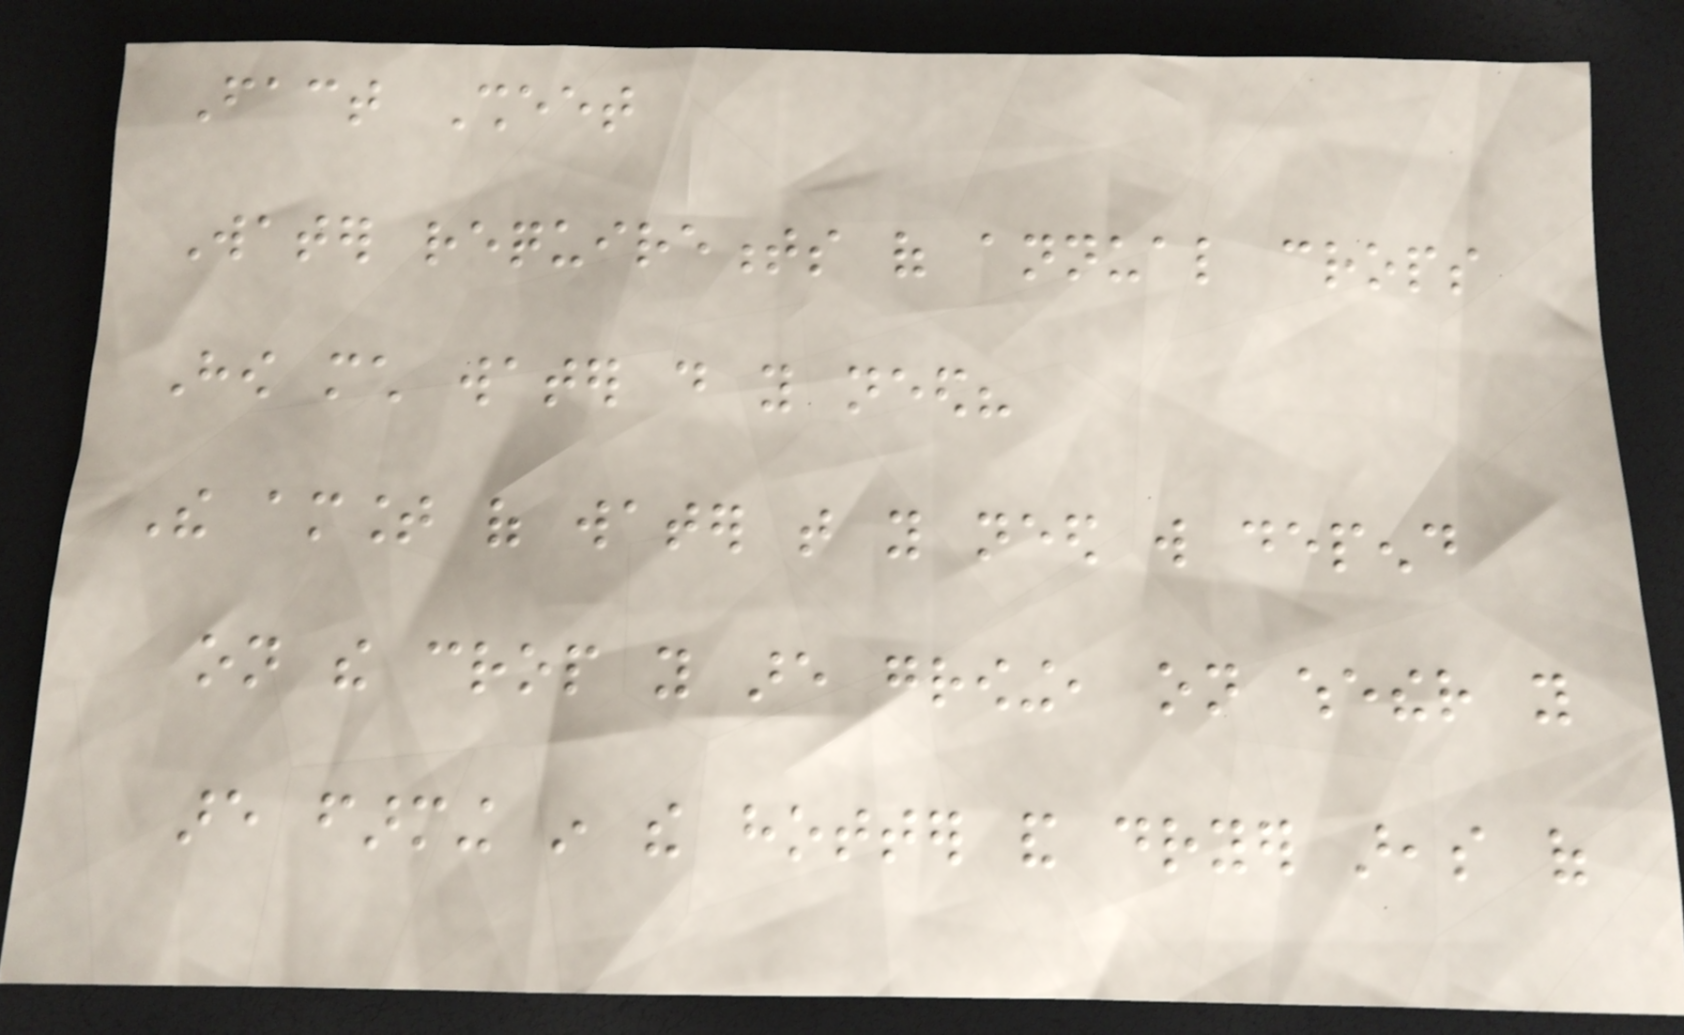Fact Sheet
Water requirements of annual crops
How much water do you need?
The amount of water that you need will depend
on the crop you are growing, on whether you
are farming in the hotter and dryer areas of
